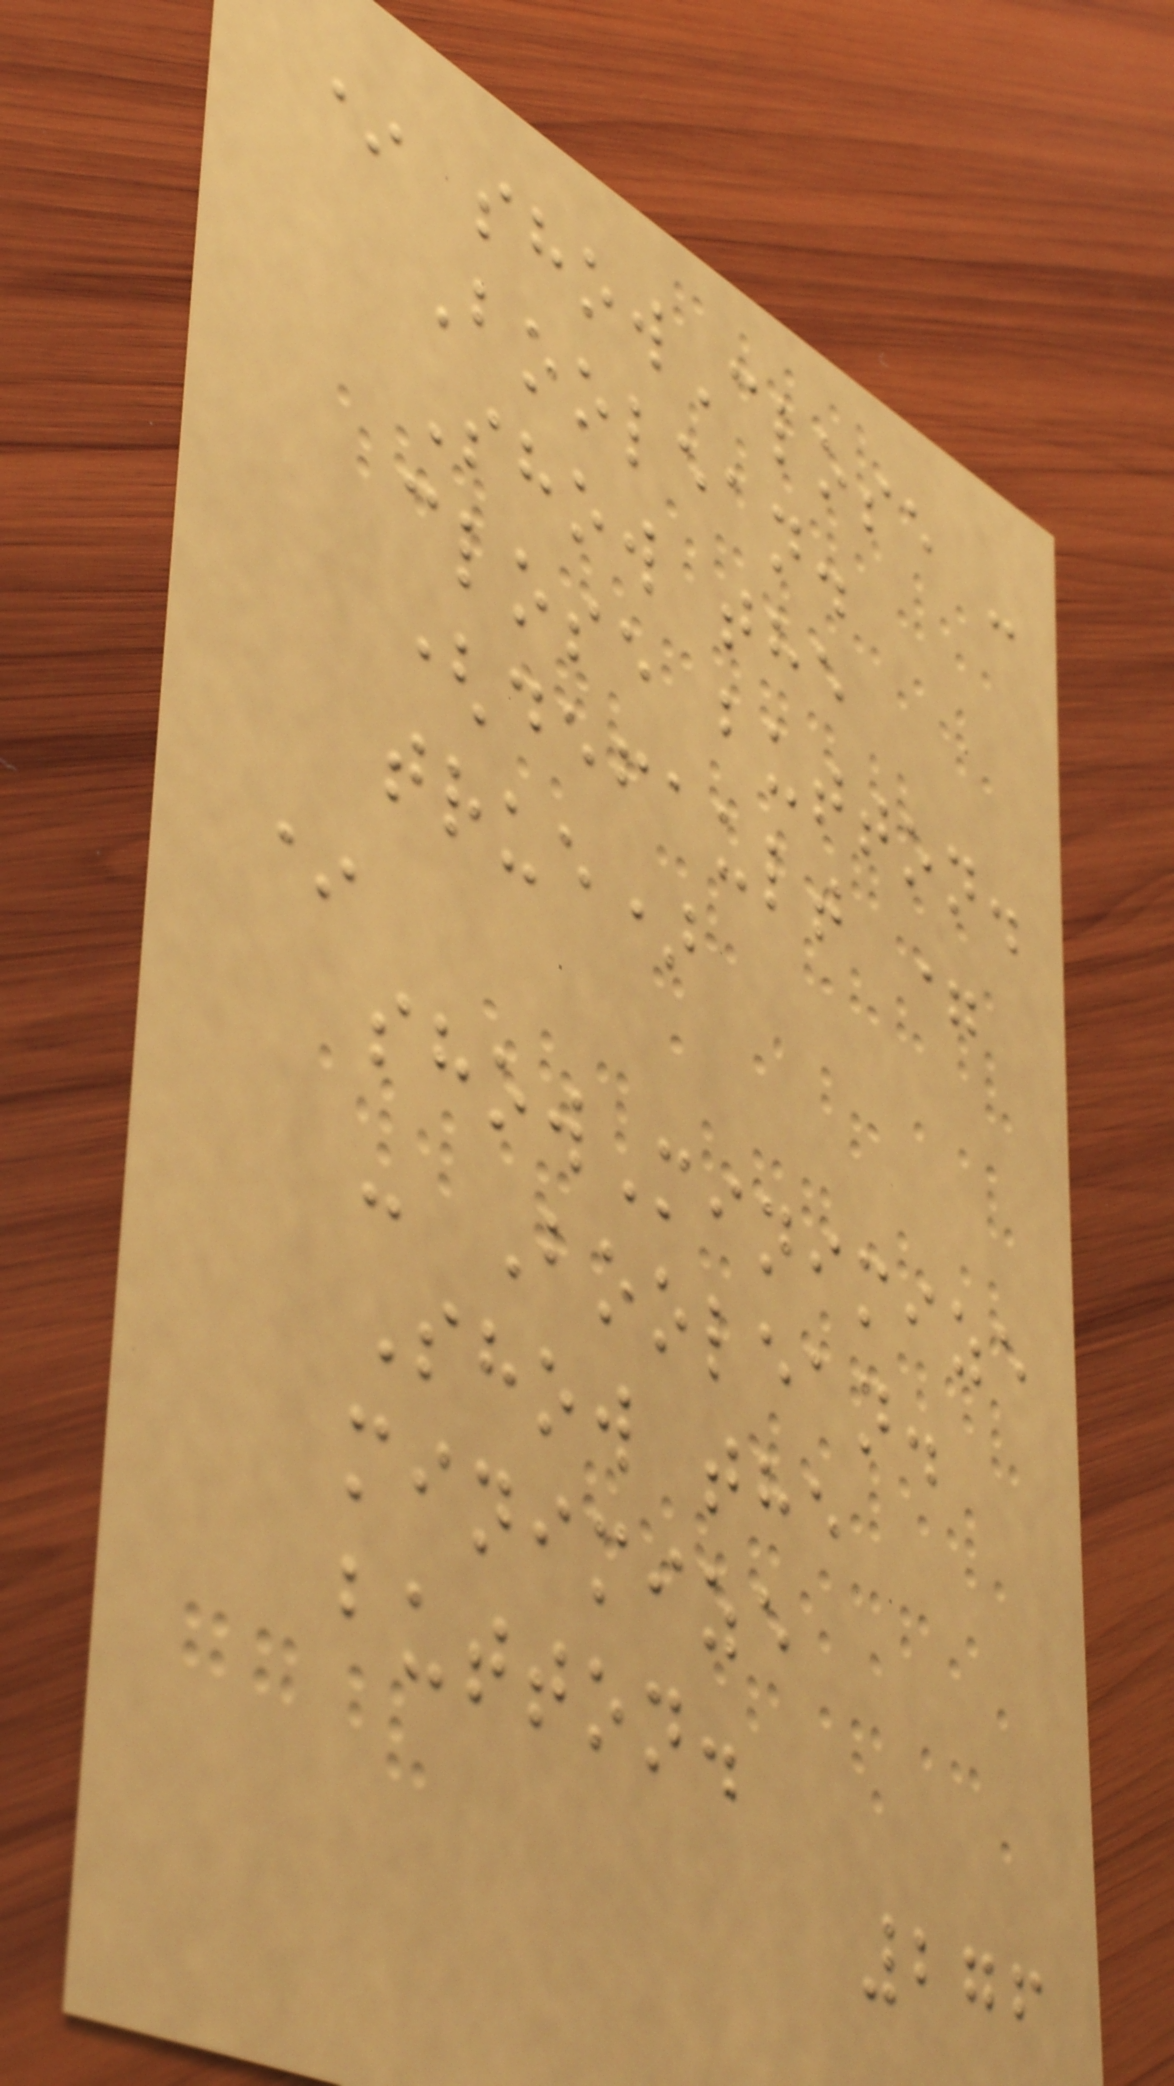* showClose -
Boolean.
Show the
close button.
(default =
true)
*
showMinimize
- Boolean.
Show the
minimize
button.
276
